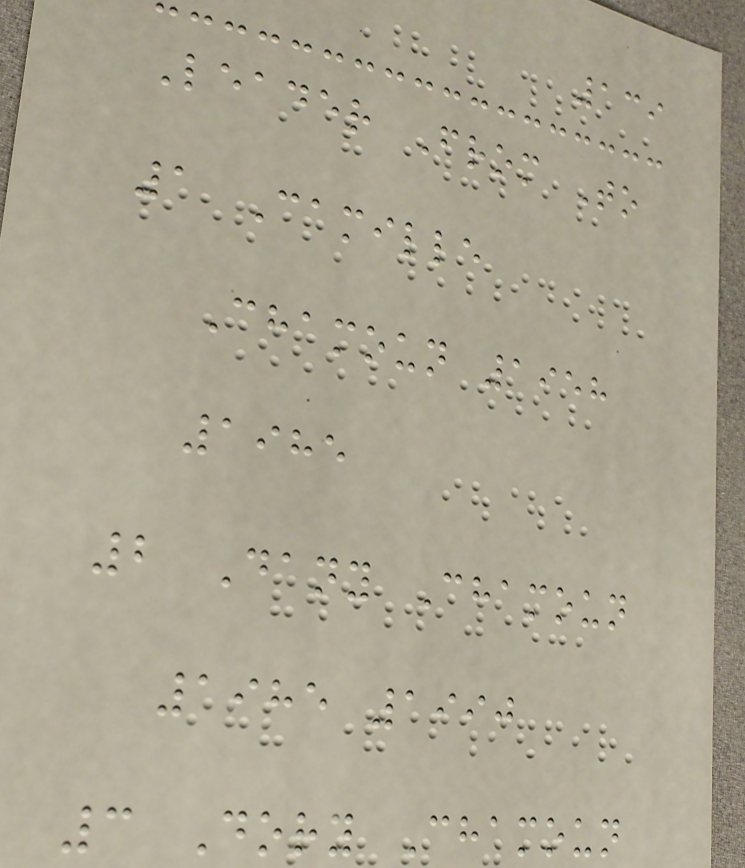139
Leader From To
1 Camille
Chamoun 1958
1985
2 Dany Chamoun
1985 1990
3 Dory Chamoun
